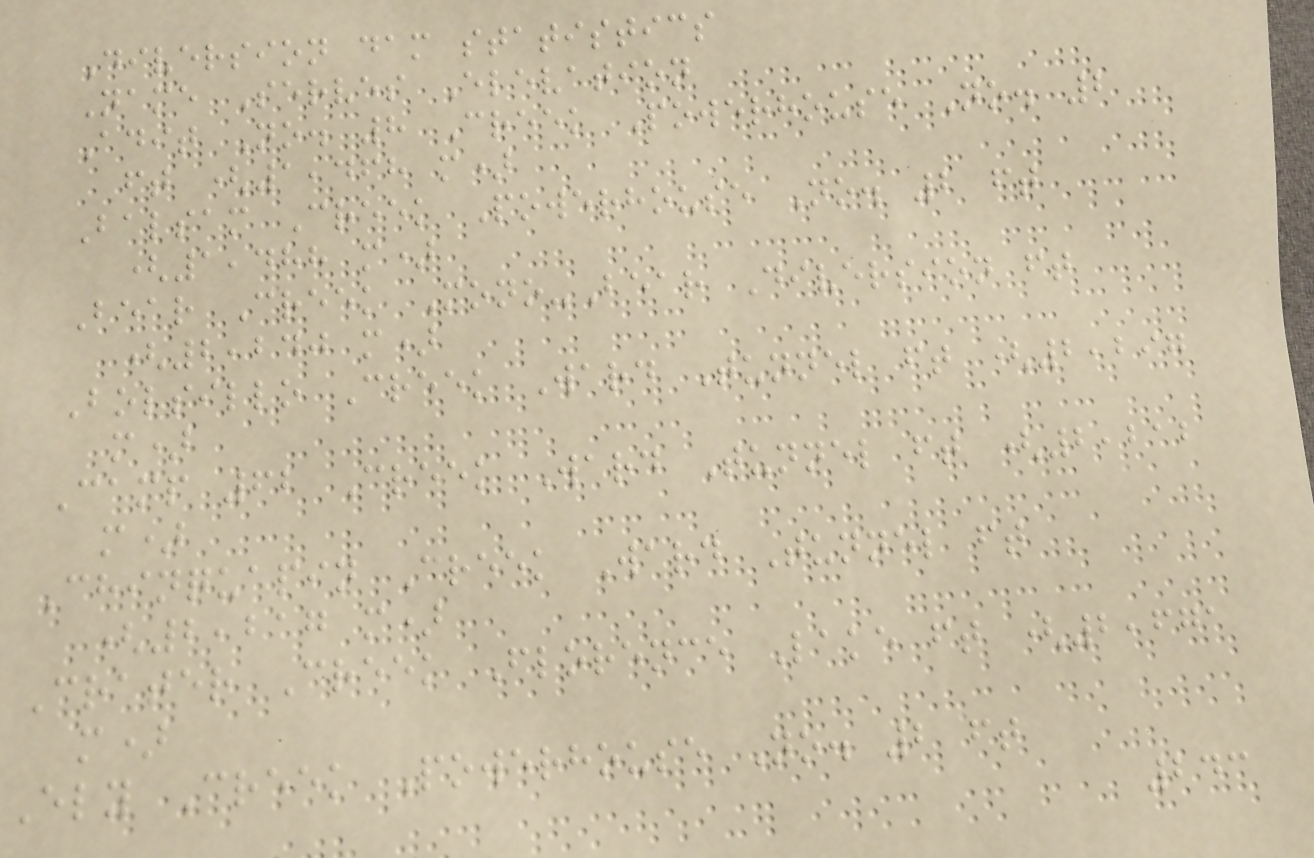Diversion dam statistics
Name Serves Elevation
Adit No. 8 Creek Powerhouse No. 2
ft (1,468 m)
Balsam Creek Powerhouse No. 2 ft
(1,488 m)
Bear Creek Mono-Bear Diversion ft
(2,240 m)
Bolsillo Creek Ward Tunnel ft (2,297
m)
Camp 62 Creek Ward Tunnel ft (2,212
m)
Chinquapin Creek Ward Tunnel ft
(2,217 m)
Crater Creek Florence Lake ft (2,671
m)
Ely Creek Powerhouse No. 2 ft
243
